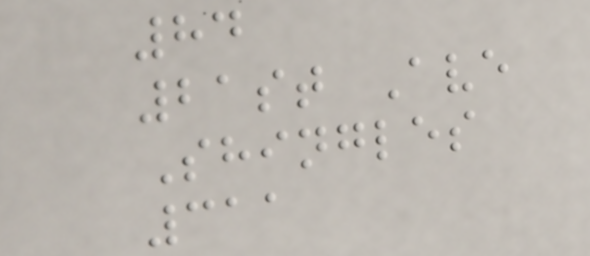84
21st Ave
Shingles
311
